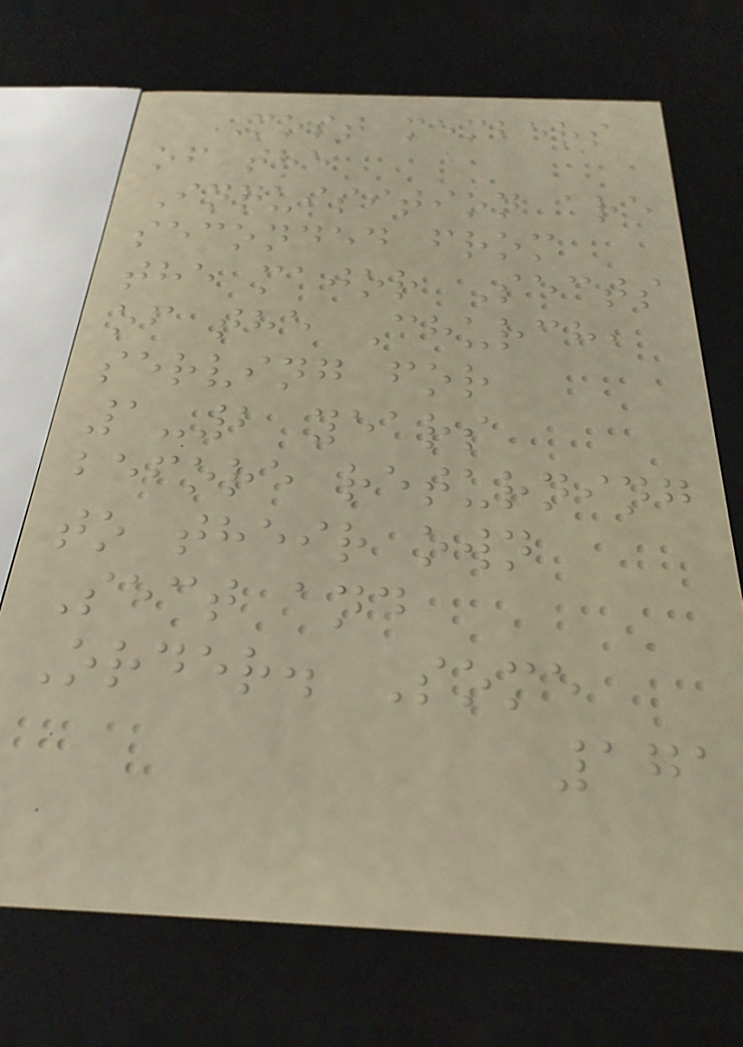Most members
of the
Inquisition are
seconded from
the major Sects
of the Church,
serving for
1-2 years
before returning
to their own
Sect and
Order. Some
171
